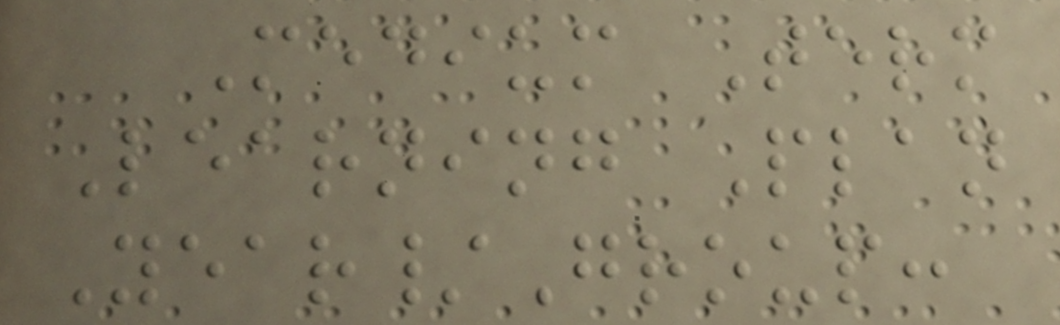Medium Term
Learning Plan
Year/Group:
